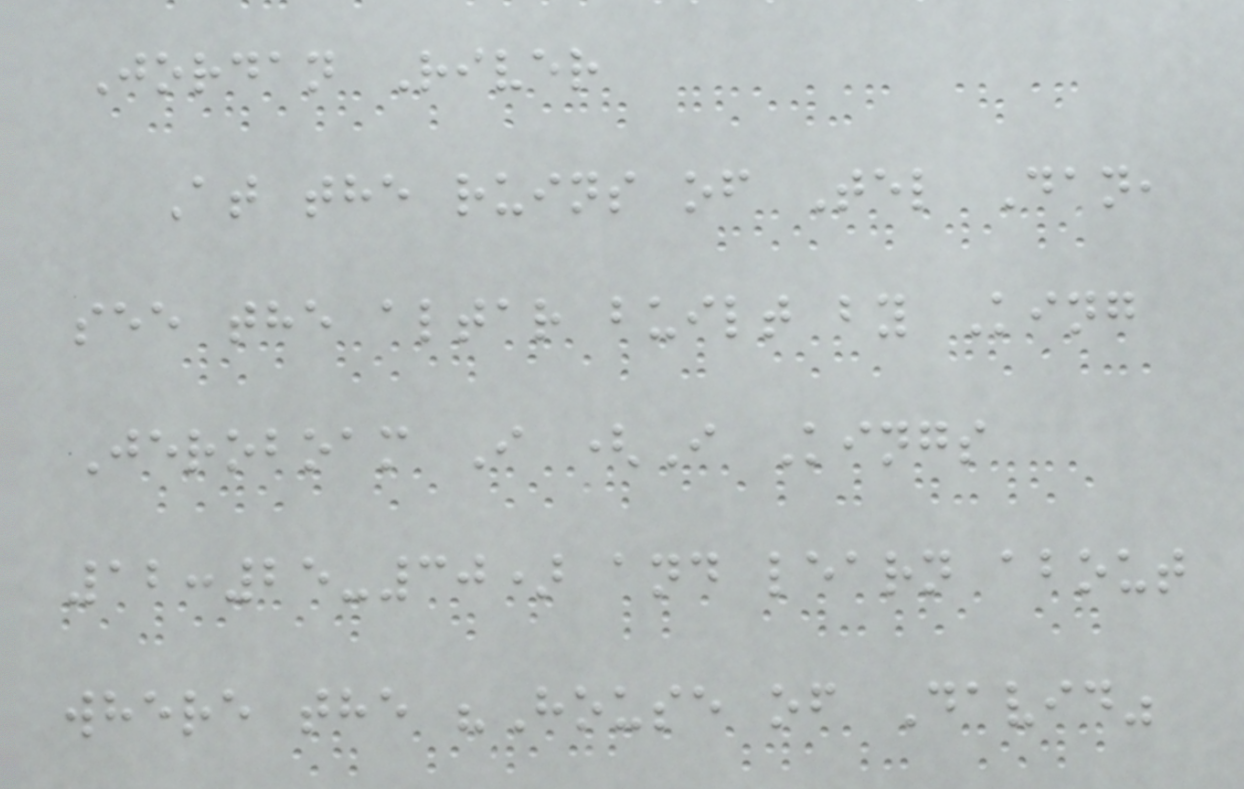Jordan River
At the ruins of Tel Dan,
see the altar built by King
Jeroboam I (I Kings
12:25-30) and learn about
where the "House of David"
